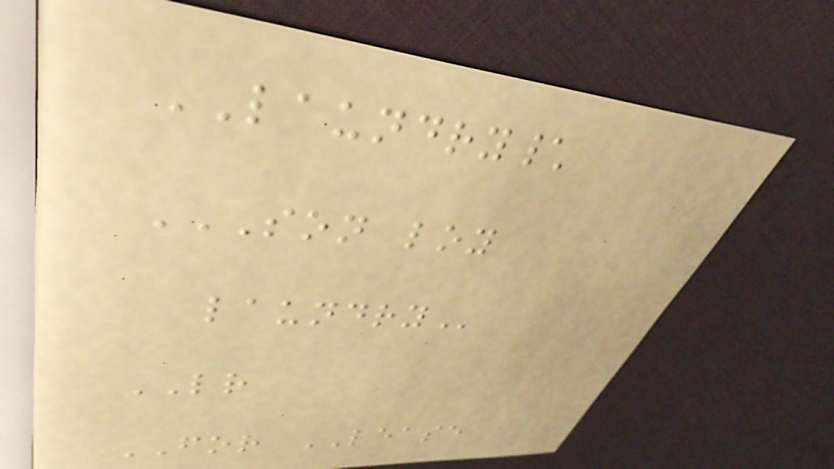LAUNDRY\
SON LOY
LAUNDRY
LR
FOR LEASE
